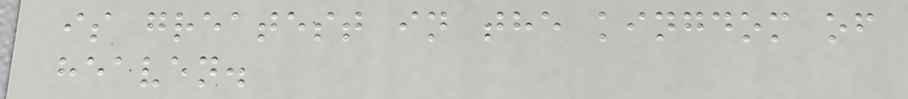is greatest in the kingdom of
heaven.
